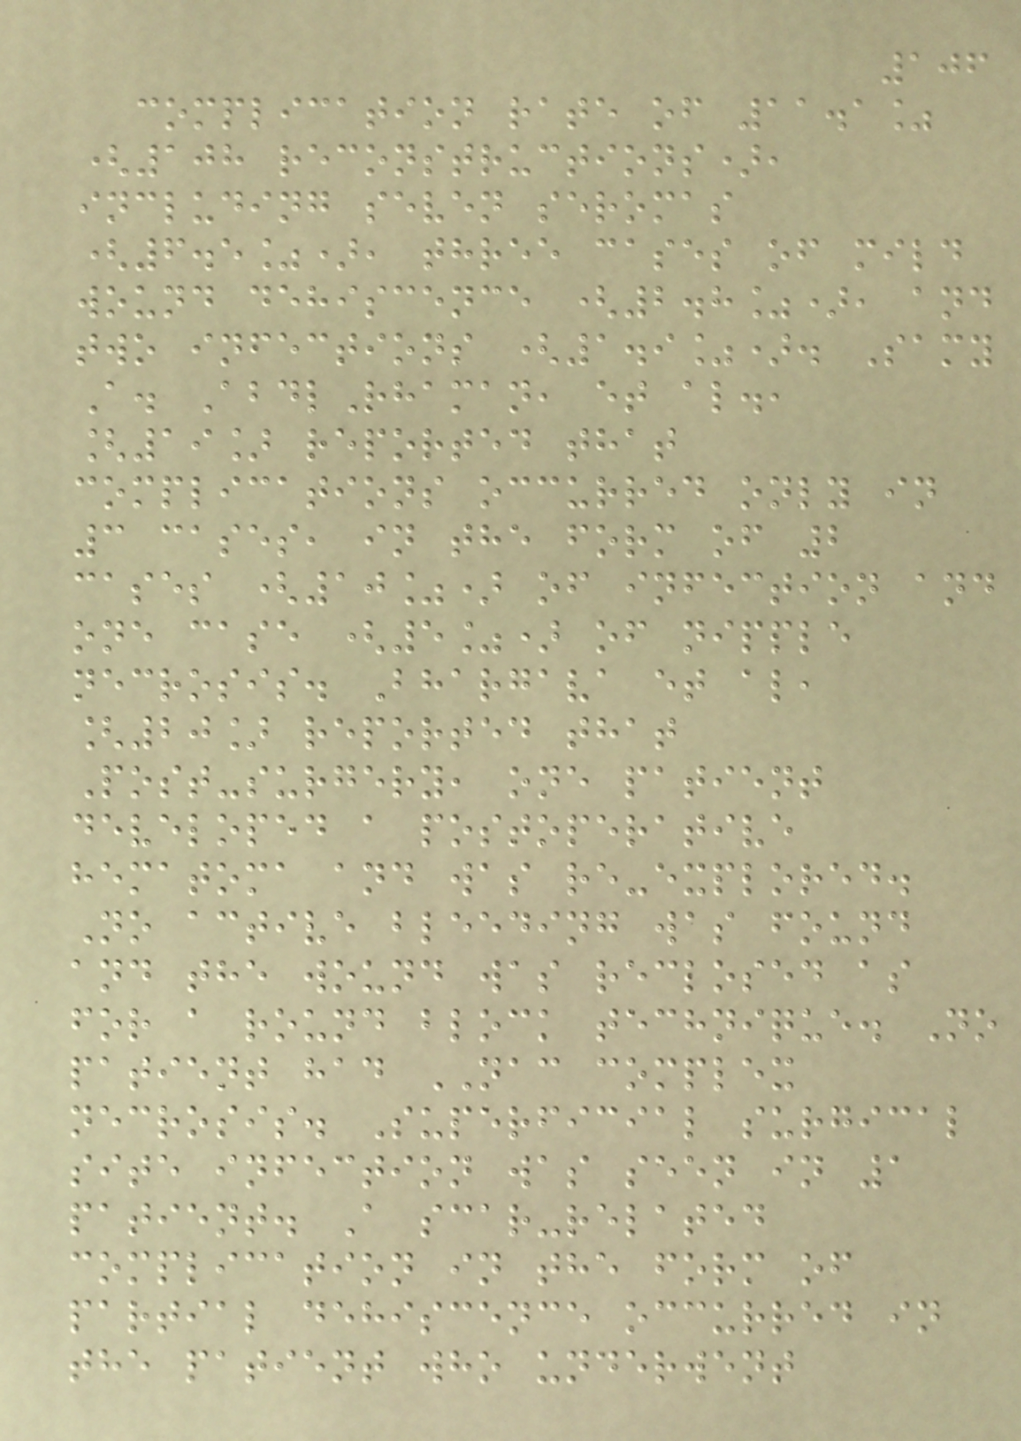106
complication rate of 11.1%
(108 reconstructions),
including seven seromas
(6.5%), three cases of mild
wound dehiscence (2.8%), and
two infections (1.9%). Samy
A. AbdlRhaman, et al.,
[19] reported that
complications occurred only in
3 cases, in the form of 2
cases (10%) of infection and
one case (5%) of nipple
necrosis. Bhargava et al,
[20] reported that
Post-surgery, one patient
developed a postoperative
hematoma and was re-explored.
No active bleeding was found
and the wound was reclosed as
for a round block technique. No
patient had NAC complex
necrosis. Superficial surgical
site infection was seen in 1
patient. A scar-related
complication in the form of
partial dehiscence occurred in
the patient who underwent
